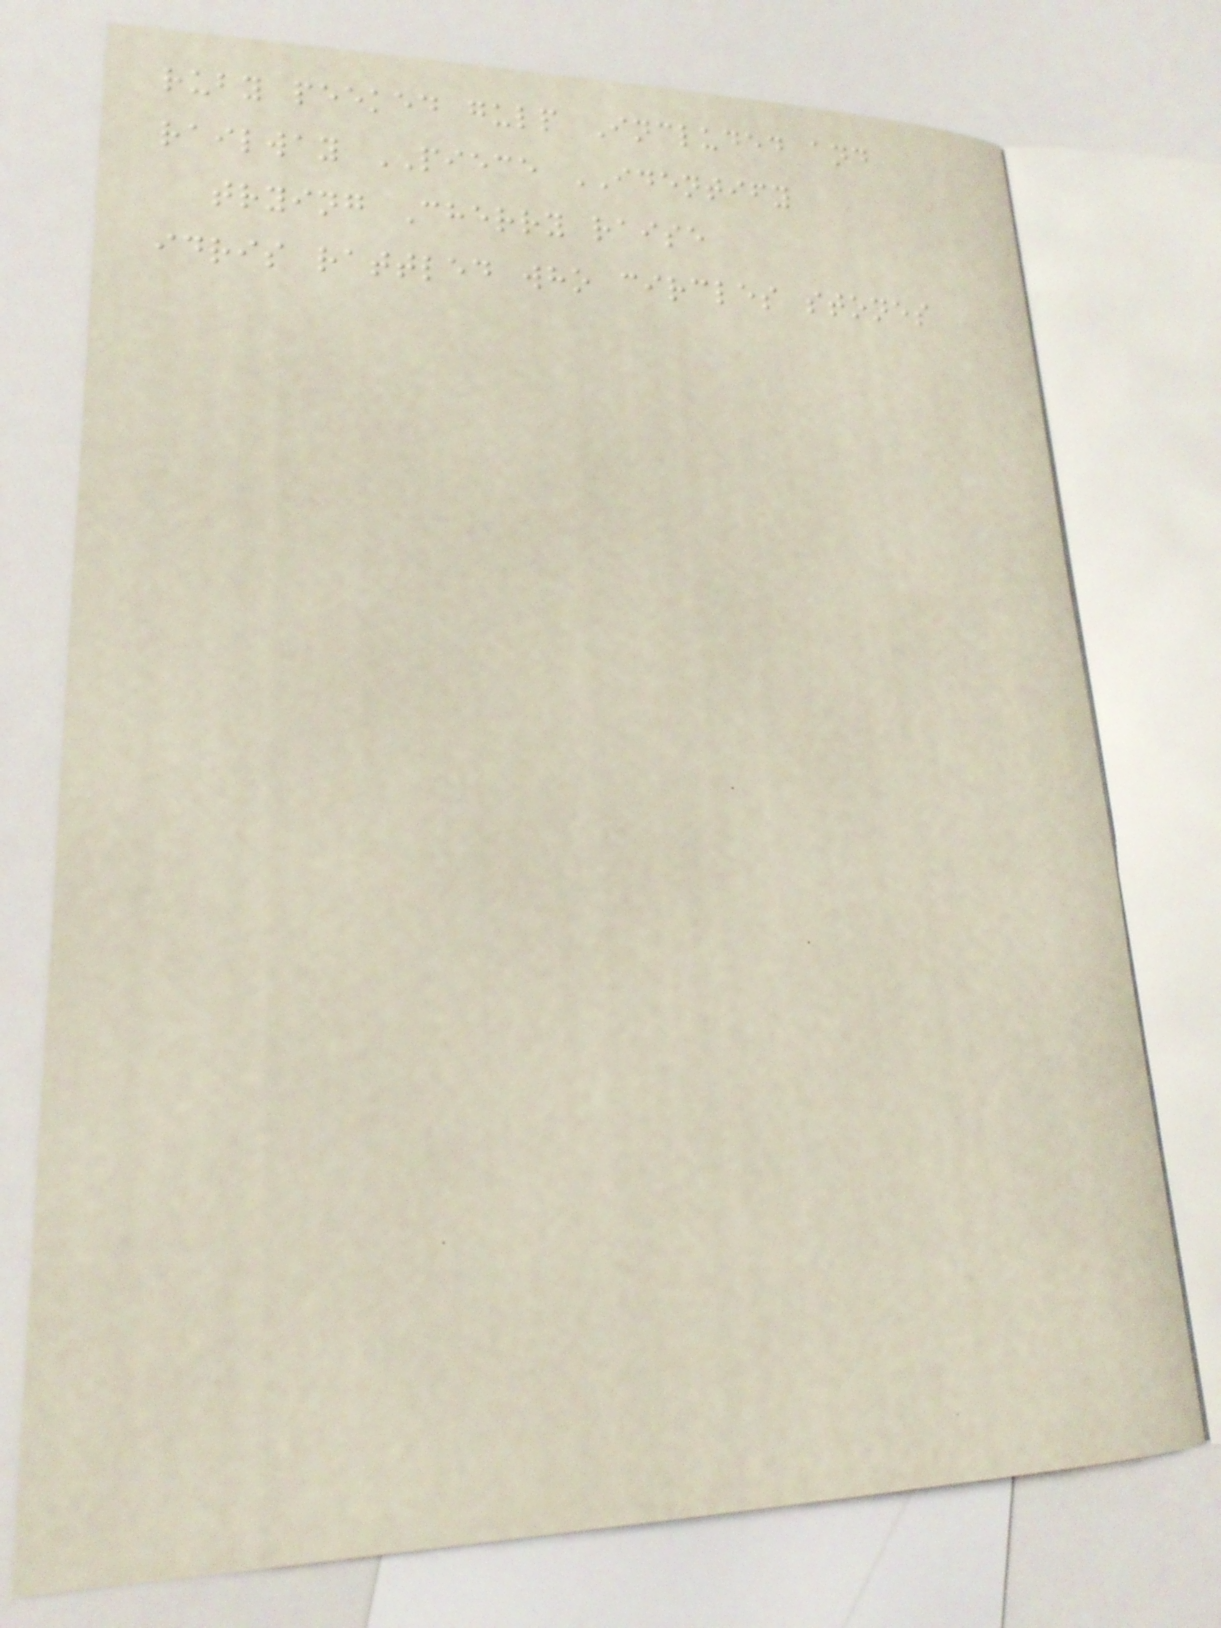ruby peeked gulp Included and
railway PIECE IDENTIFY
trying Cherry raise
idris rattled who circles stones
